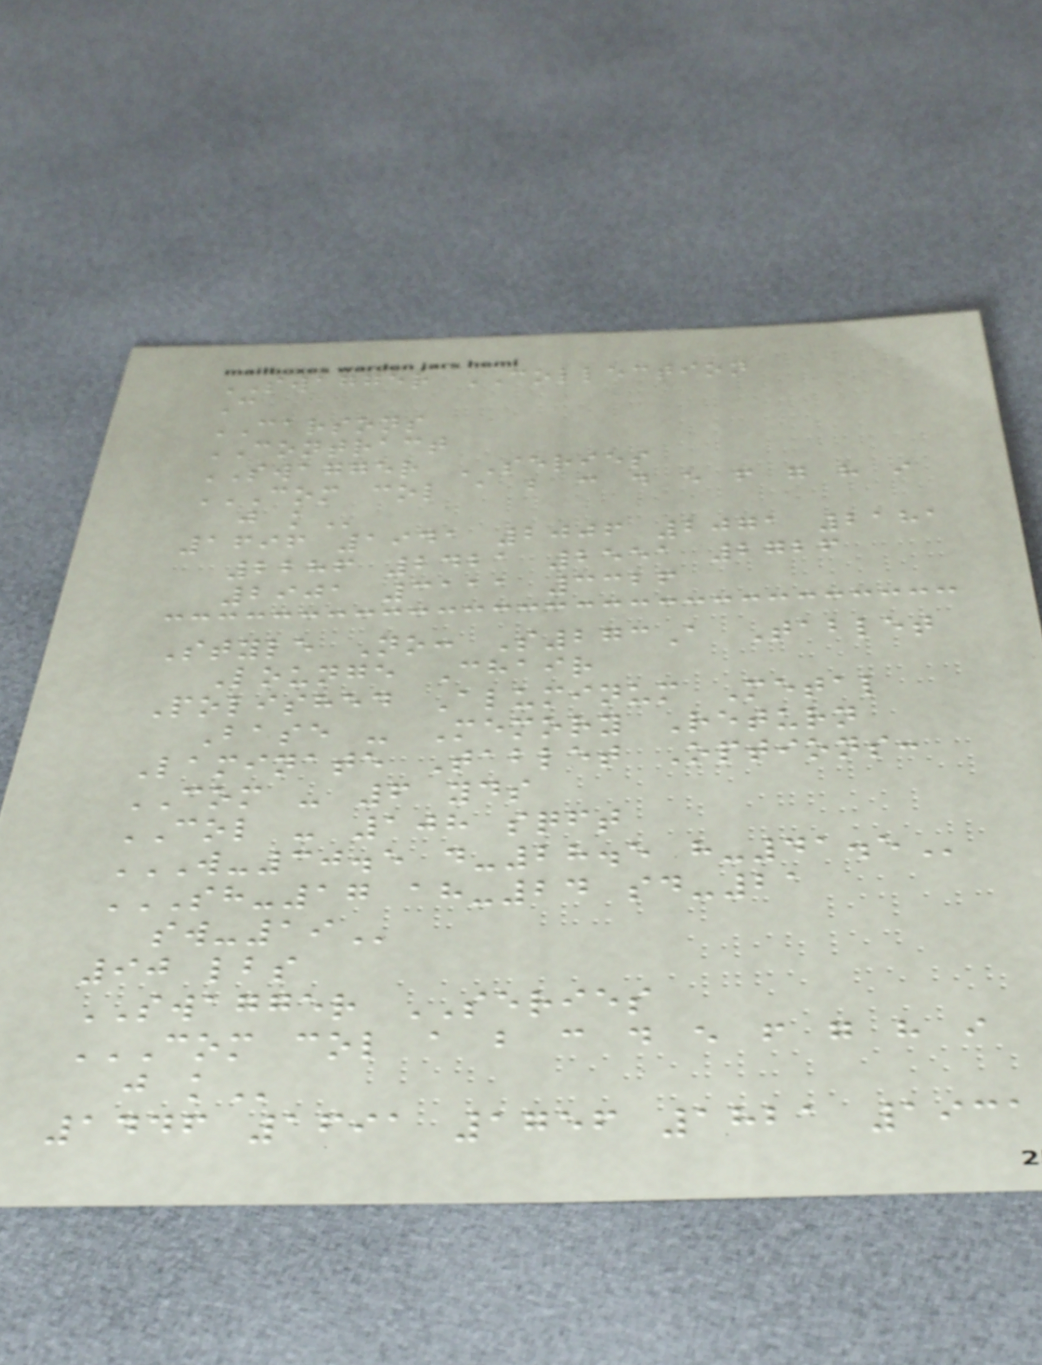SWAGGER COLLECTION
C
CARSONS
CONTRACT
SWAGGER SERIES
COM COL A B C D E F G H I
J K
1696 1941 2006 2071 2181
2286 2421 2551 2726
2901 3111 3326
Style No: S273A Tablet
Lounge Chair
Polished Aluminum Metal
Base - Memory Return
Laminate Tablet Options:
COM - 6 yds
COL - 108 sqft
W-30.5 D-28.5 H-41.5
SH-17 AH-24 SD-21
SW-19
90 lbs
SWAGGER SERIES
COM COL A B C D E F G H I
J K
1446 1691 1756 1821 1931
